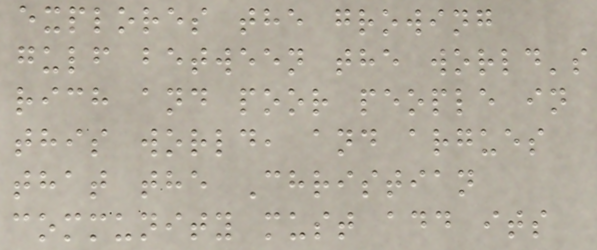explores the growing
gulf between the world's
rich and poor people in
this world, and argues
that the Christian
community must add its
